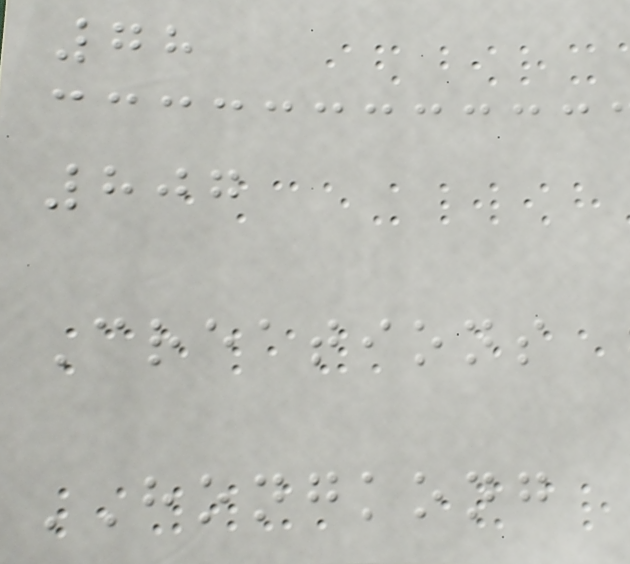78
807
Creations
HONGKONG
